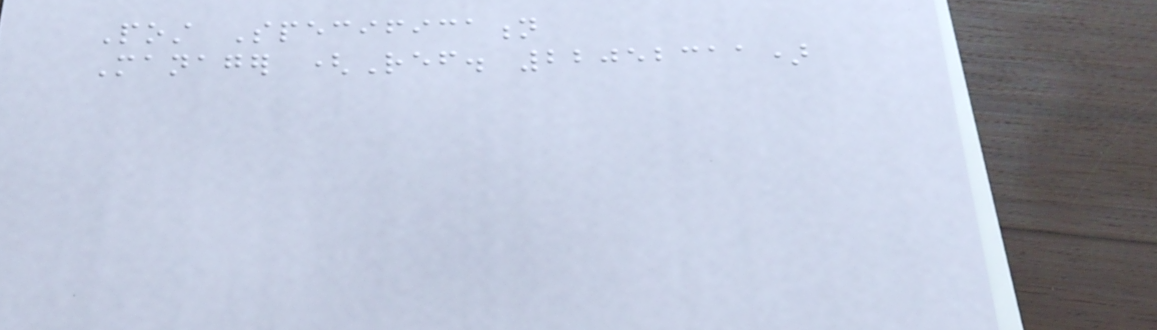Post Specification
Manager (Ref. 22052311)
